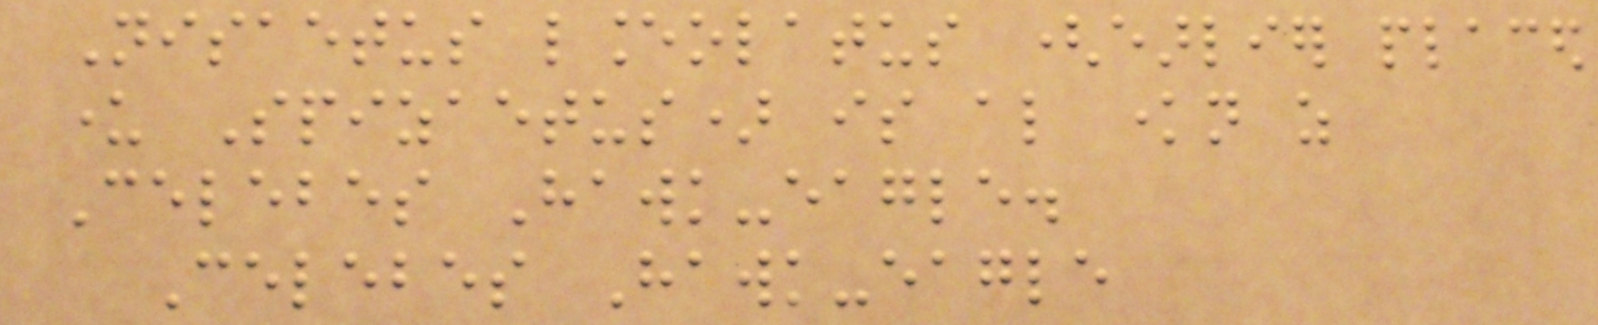Nisaetus lanceolatus (earlier placed
under Spizaetus) is also known as
Celebes Hawk-eagle.
Celebes Hawk-eagle
